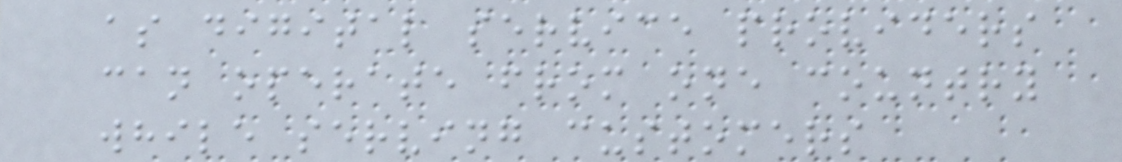as digital service providers
can operate from one country
while serving customers
